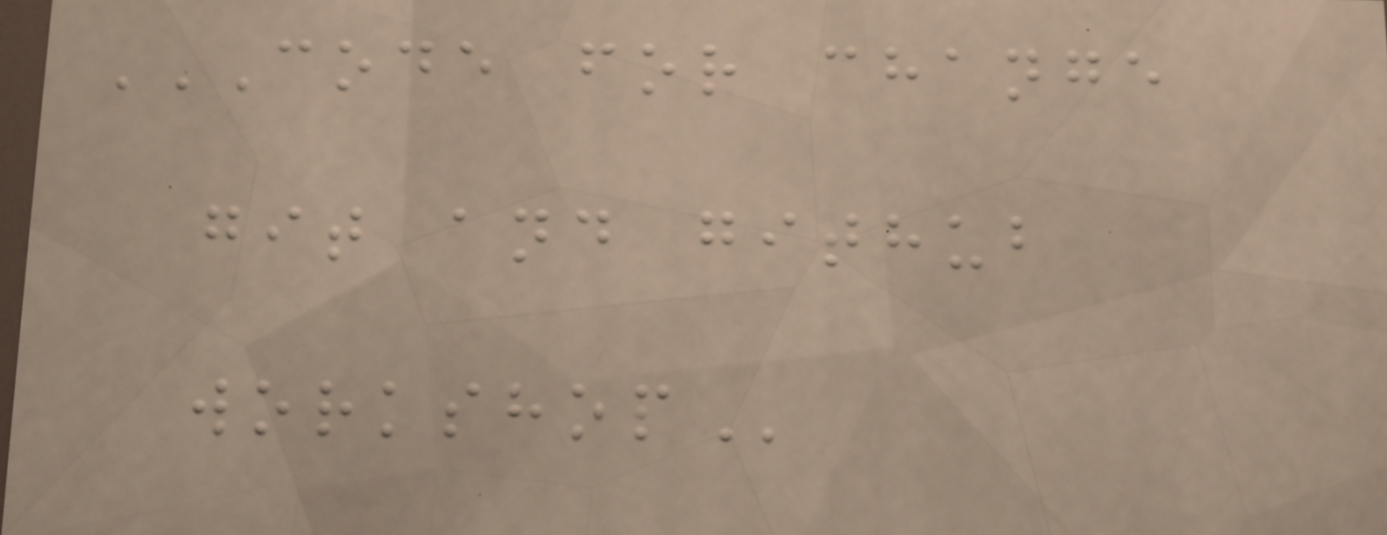CODE FOR CHANGE
GIT AND GITHUB
WORKSHOP
